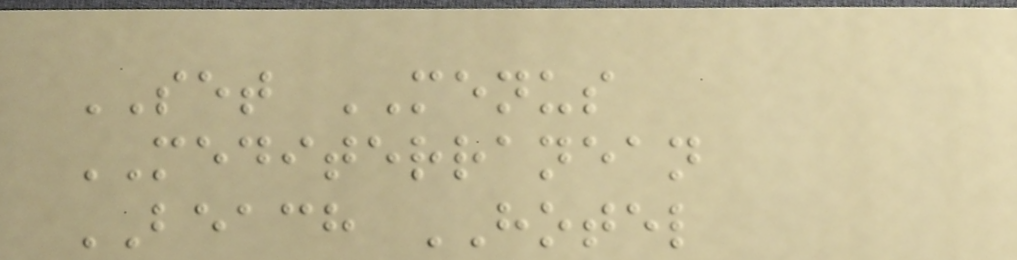SET MENUS
MEDITERRANEAN
BEACH HOTEL
